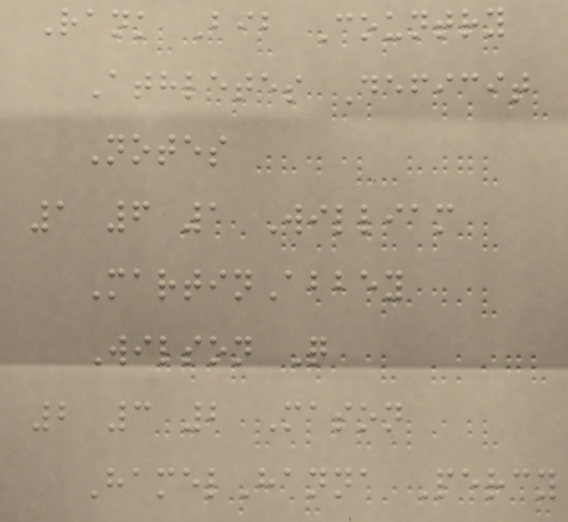Rank Bib Country
Athletes Deficit
Notes
1 6 1 William
MartinAbbey
Wilson Q
2 3 2 Mason
HamelHanna Percy
